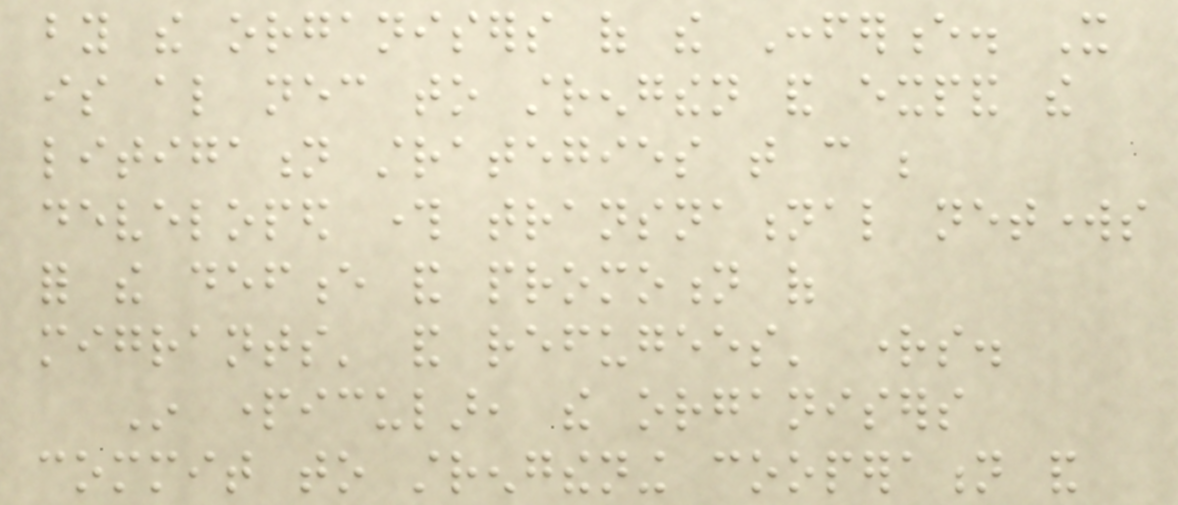by the organisers of the Conference. It
is also necessary to strengthen and expand the
litigation strategies that can be
developed through transnational networks
for the defence and promotion of
migrants' and refugees' rights.
In particular, the organisers
commit to strengthening cooperation and
